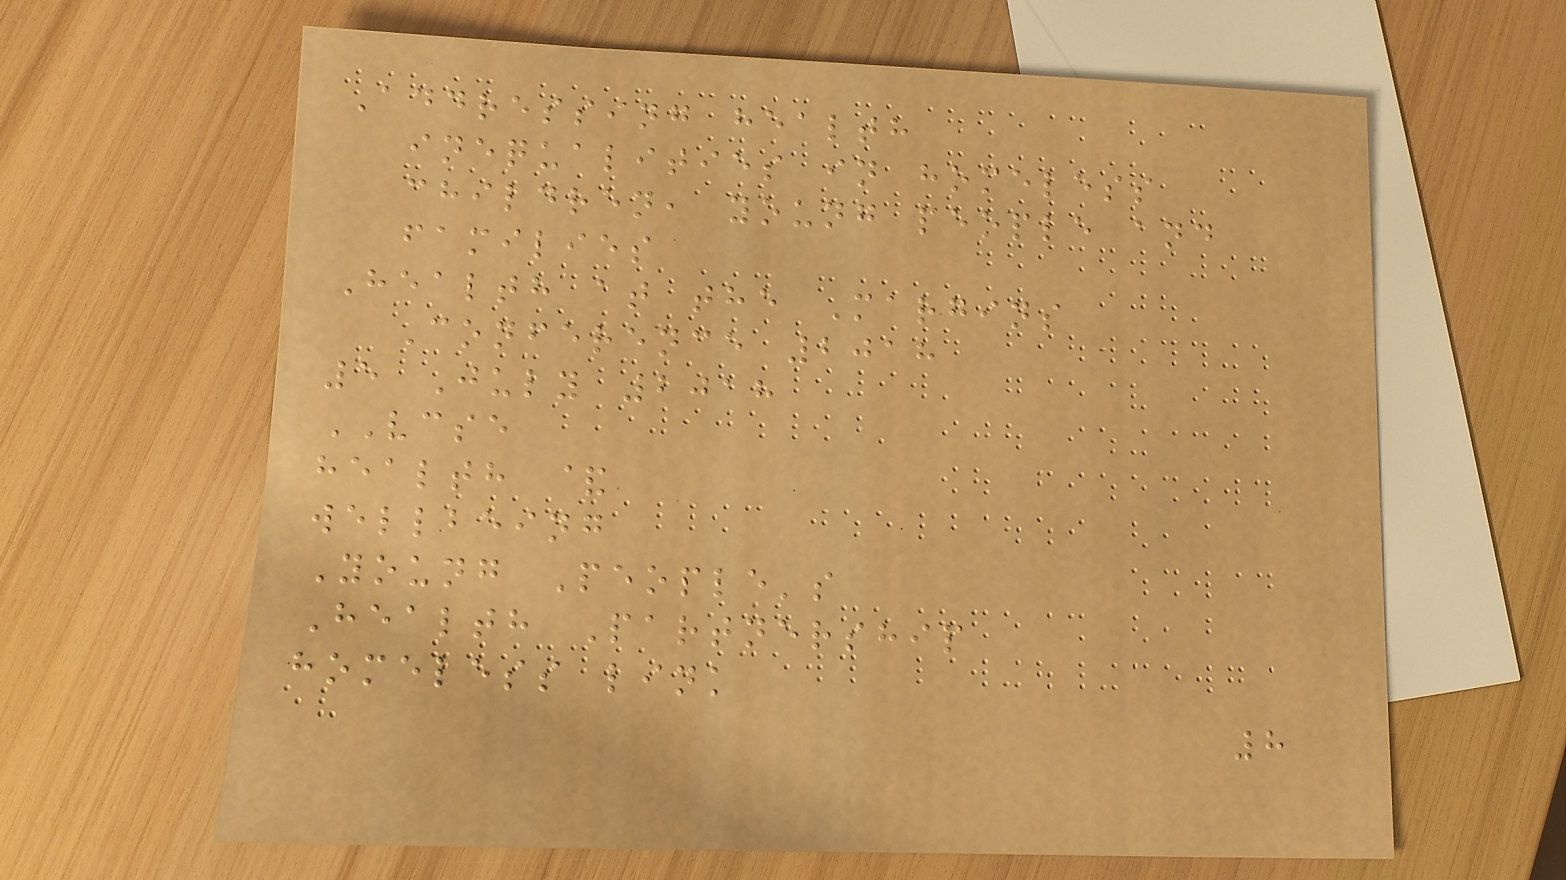Addressing health
inequalities in homeless
children, young people and
families
Health at the Margins
Conference 2018
5 July 2018
VCSE
health &
wellbeing
Young People's
Health Partnership
homeless link
8
